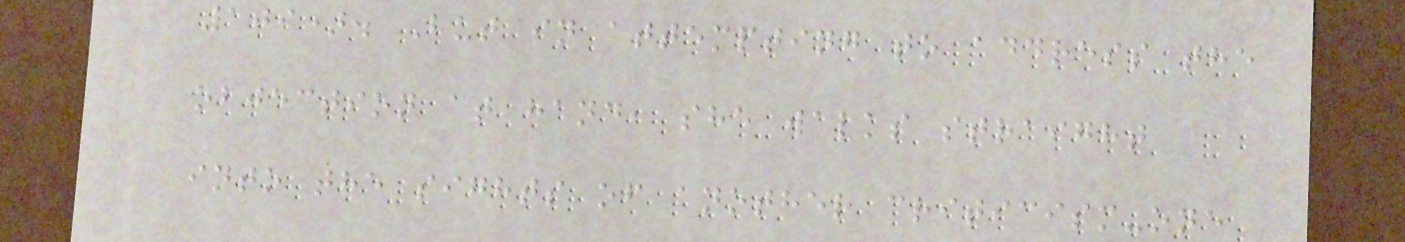109). But in attempting to address the
objection at hand, she walks straight
into the sights of another criticism-one
